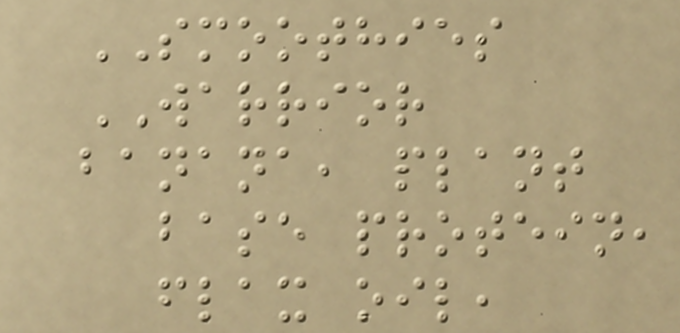SMOOTHIES
WARRIOR
banana, plant
base protein,
flax oil,
